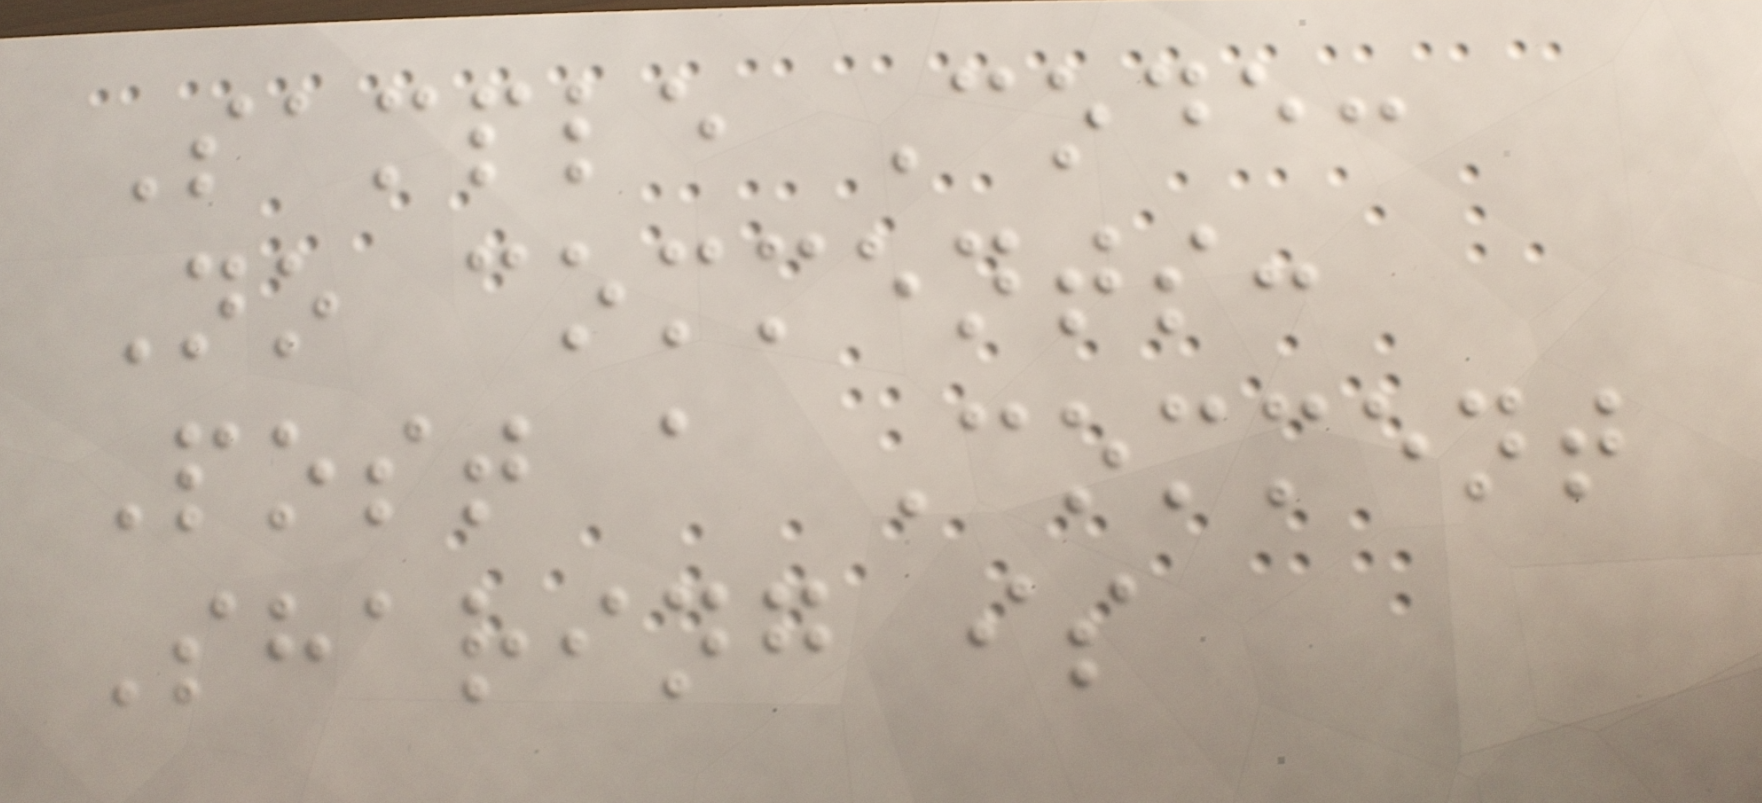Sample Code:
No comments:
Post a Comment
Sharing is
